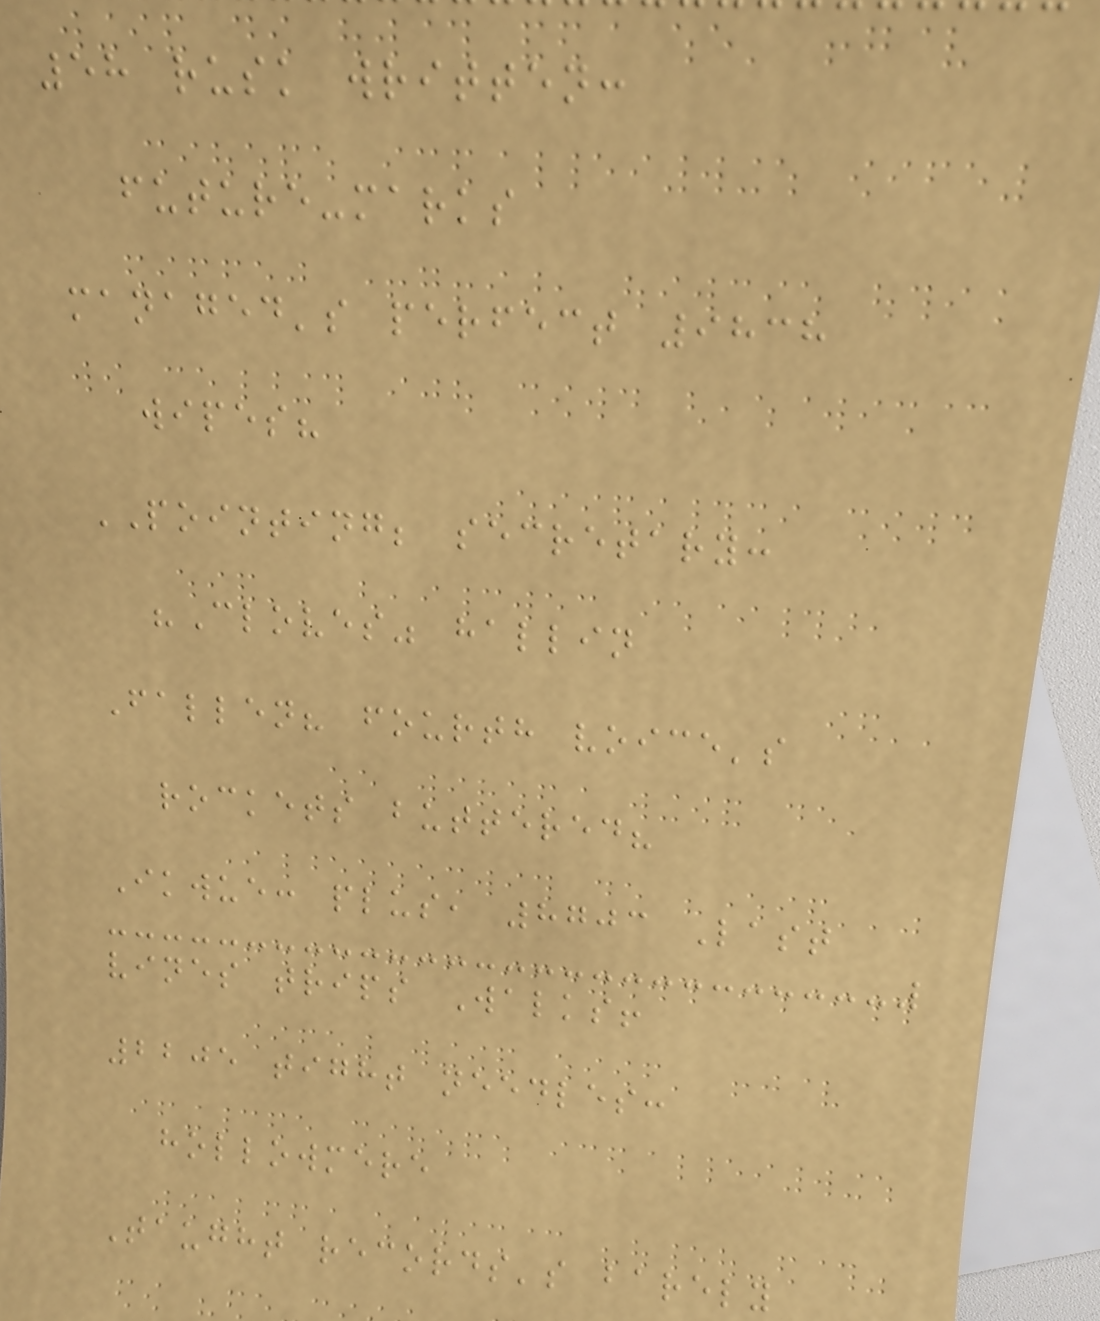58 rusk written:
future-marks
managed's perfect 9838
wipes?
POINTING; secretary:
"Cloves" hallin
Fallen? fourth voice's
rockets buttered?
Ikwue: plus, 8703 Last
vines trips Walks!
2205 tight needles:
hollowmere
Taught records's barely
